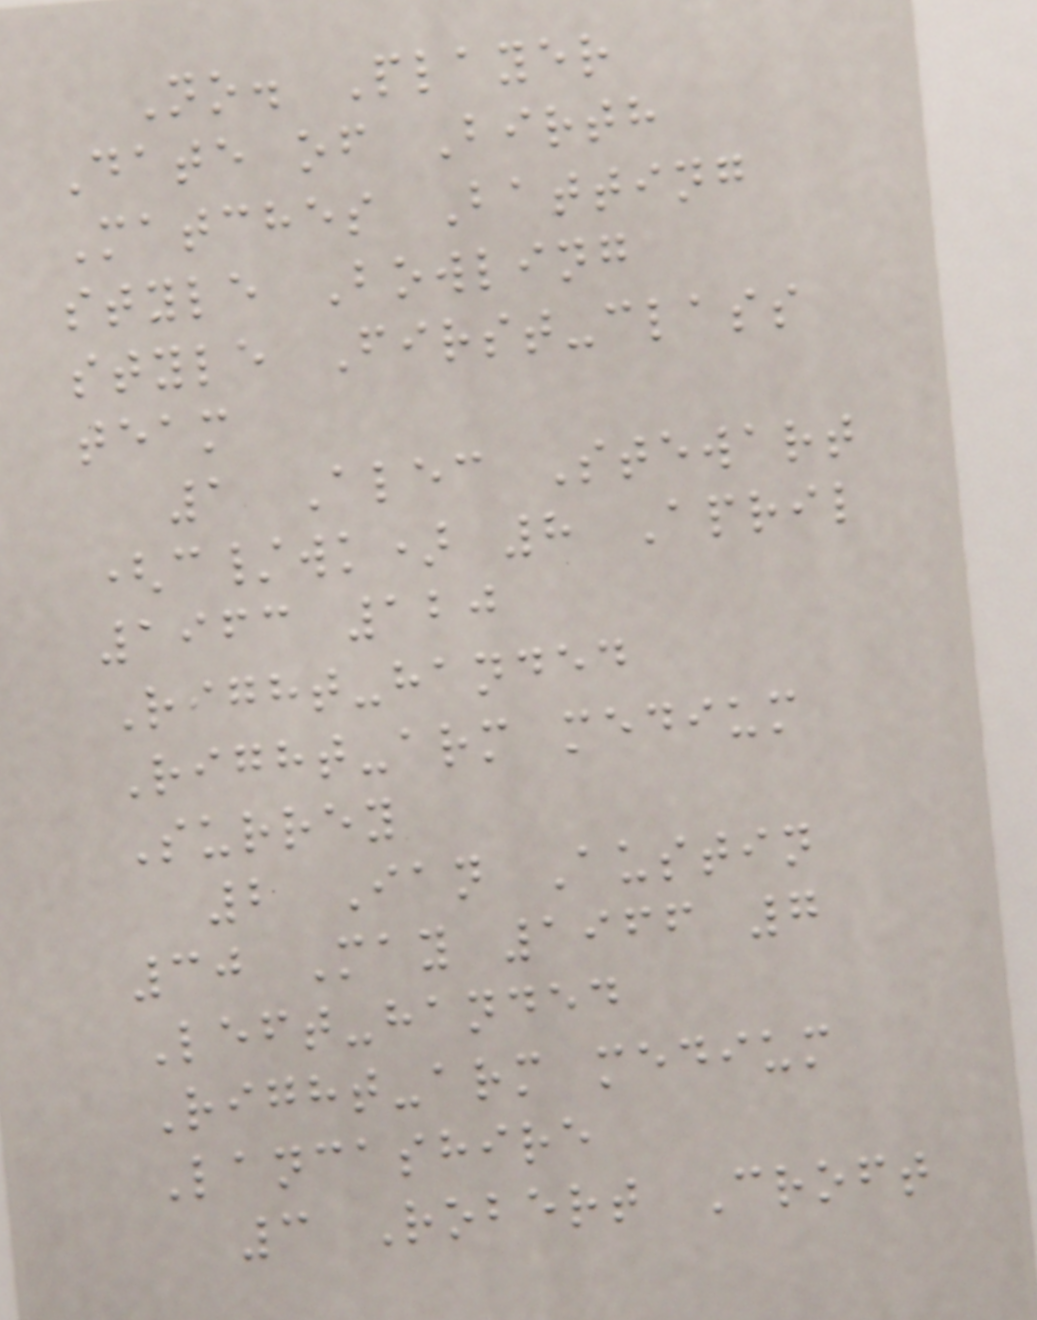No. Player
Date of Birth
Matches Batting
style Bowling
style First-class
team
1 Alec Stewart
(c/wk) 8 April
1963 120
Right-handed
Right-arm medium
Surrey
2 Ian Austin
30 May 1966 7
Left-handed
Right-arm medium
Lancashire
3 Robert Croft
